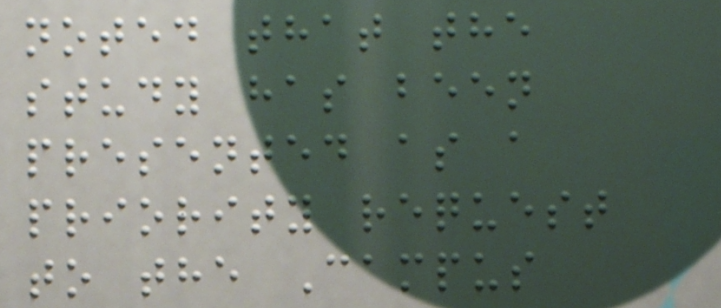noted that the
study has been
presented as a
priority request
to the Campus
